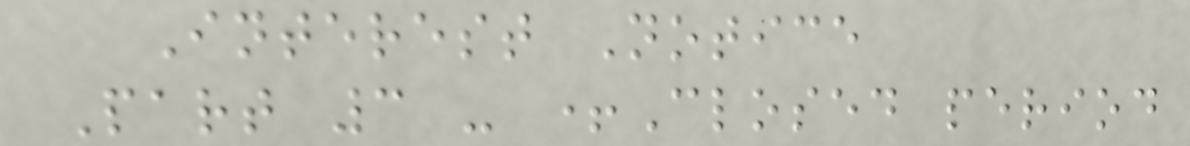Interest Notice
Part 3 - +Closed period
